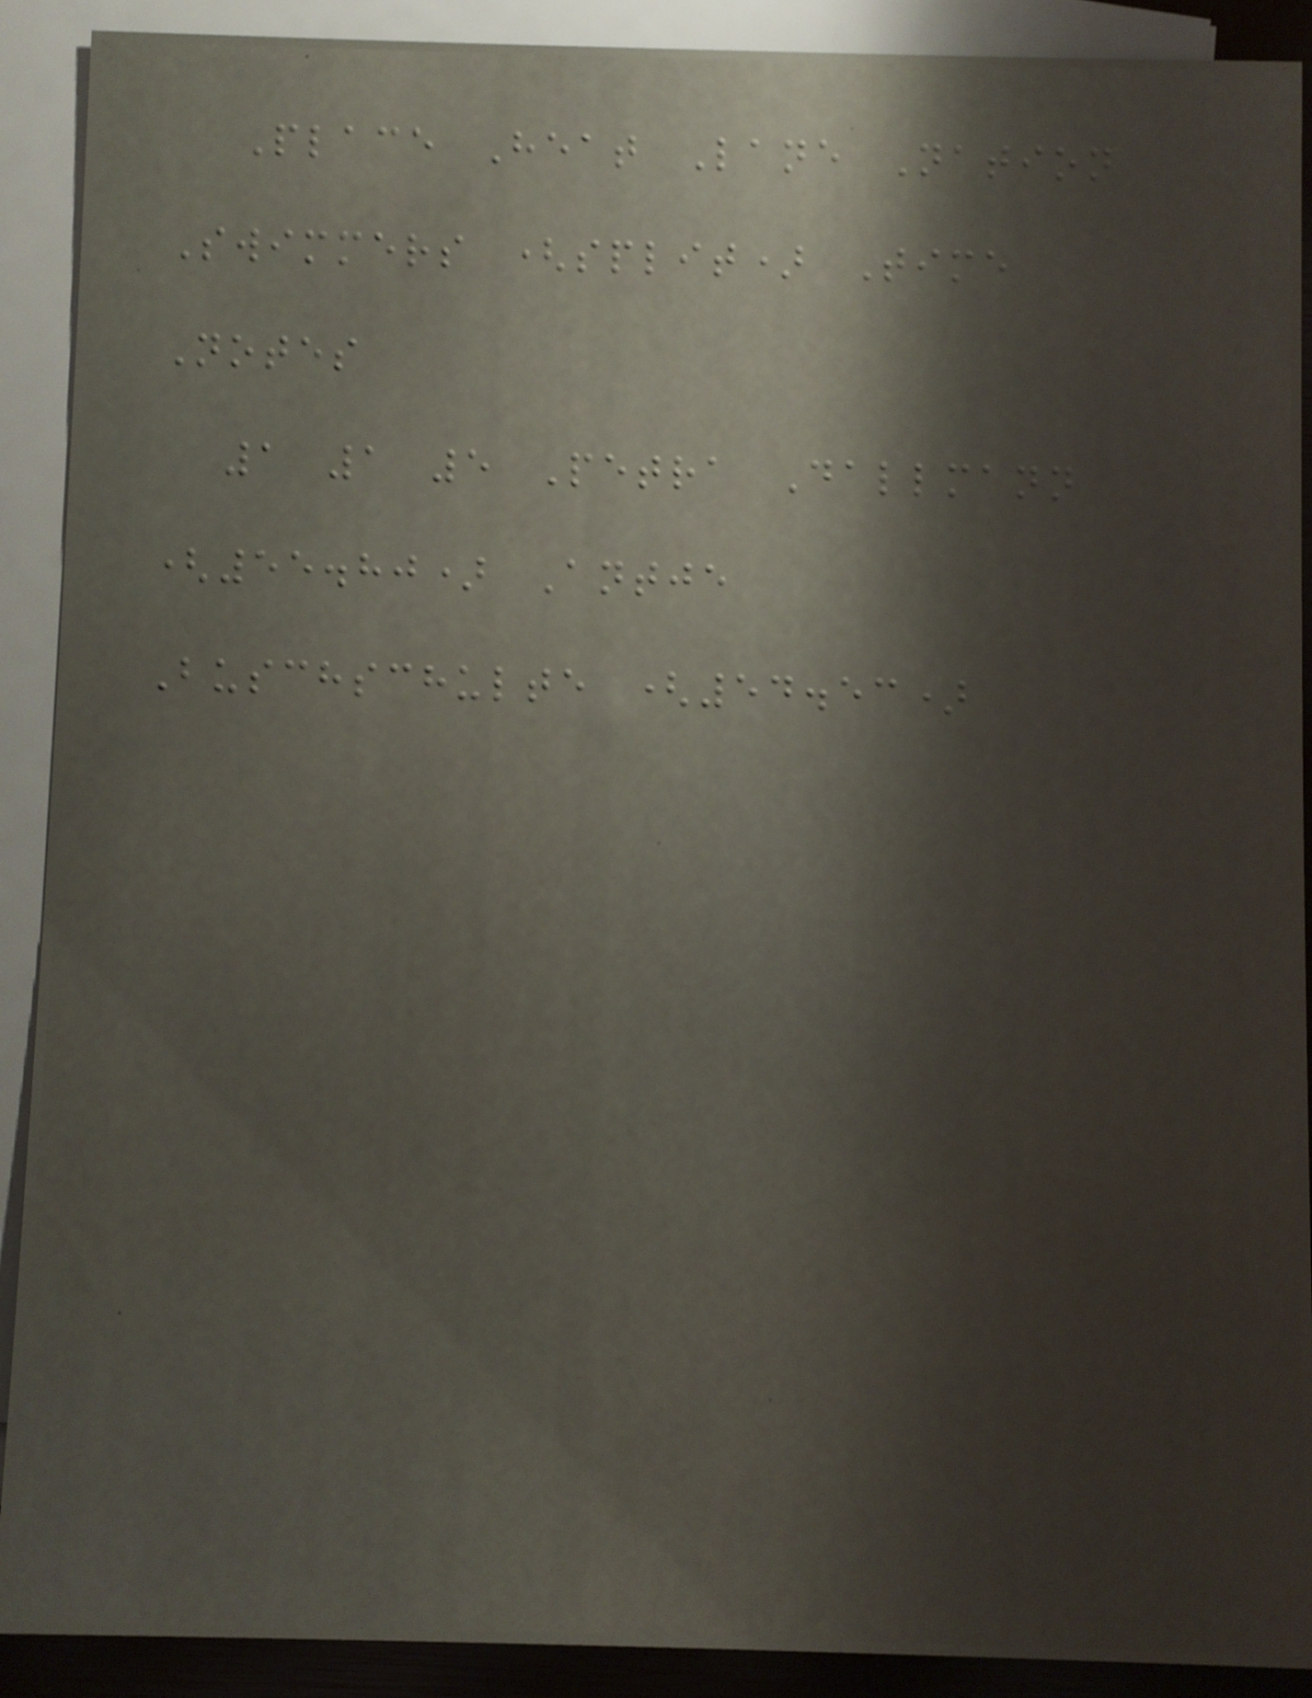Place Heat Lane Nation
Swimmers (split) Time
Notes
1 1 5 Petra Dallmann
(55.80) Antje
Buschschulte (54.53)
